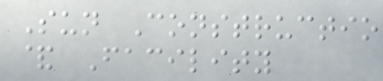Sun Constructio
& Facility
